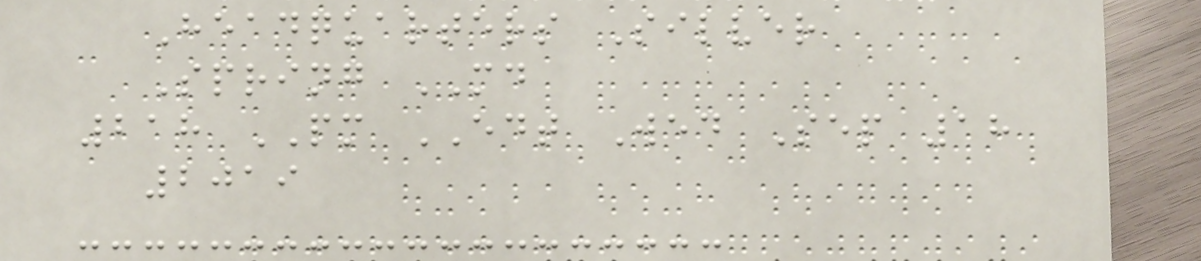Headquarters Silver
Spring MD
218 PM EDT Wed Sep 18
2019
